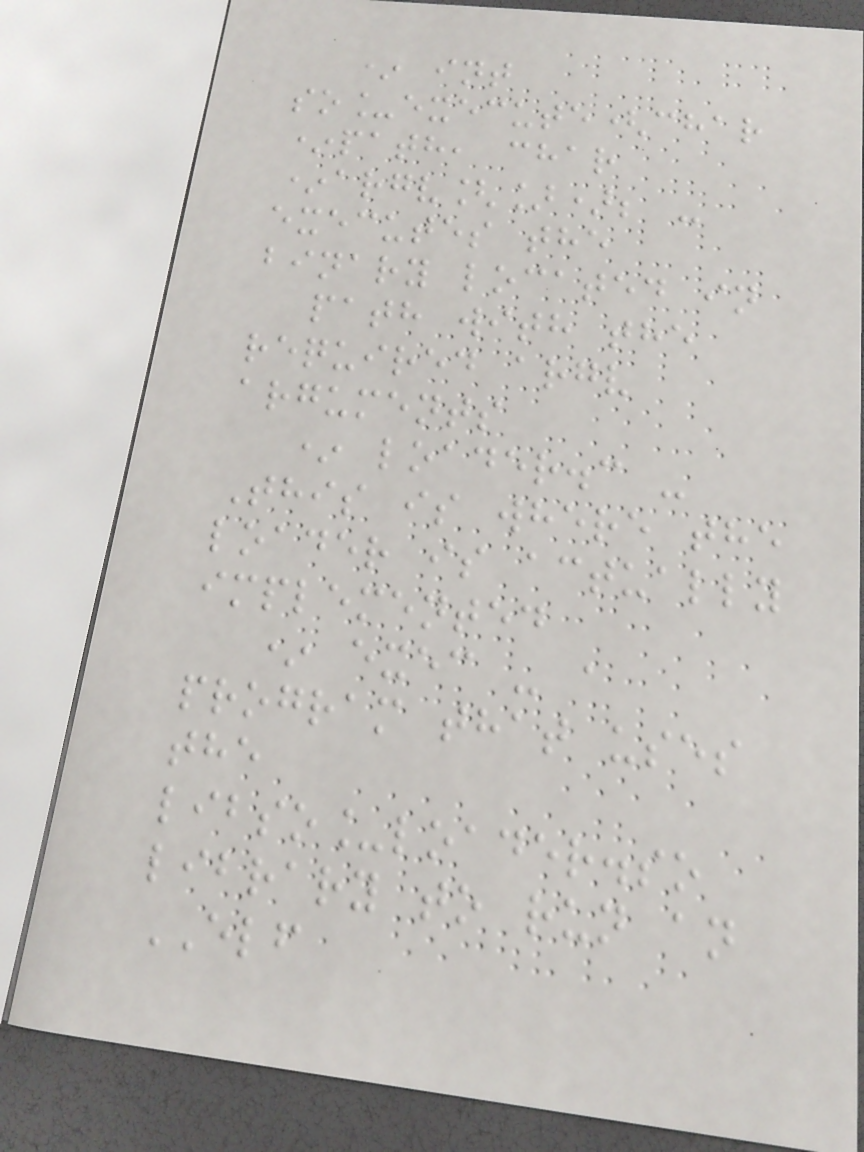* int
so_execute(char
*path, char
*argv[]); -
executes the
binary located in
path with the
required argv
arguments
* loader.c -
This is where the
loader is actually
implemented
* exec - a
program that uses
the
libso_loader.so
library to run an
ELF
